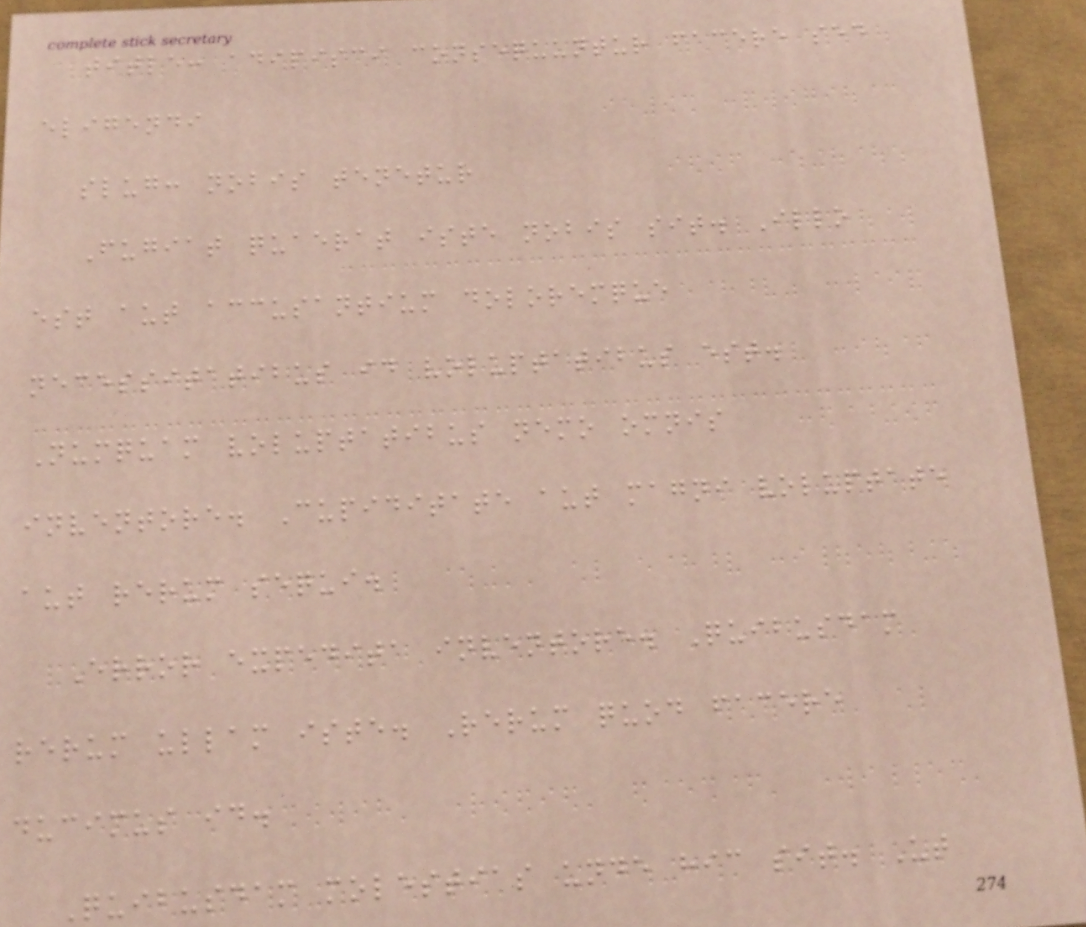title: adipisci consequuntur facere sed
eligendi
slug: nobis tenetur
Fugiat quaerat iste nobis sit. Illo
est aut accusantium doloremque
necessitatibus id voluptatibus est.
Numquam voluptatibus nemo omnis
inventore. Cupiditate aut magni voluptate
aut rerum sequi.
Error expedita inventore. Quibusdam
rerum ullam iste. Rerum quod facere
ducimus id.
Quibusdam molestias unde hic sit. Ut
